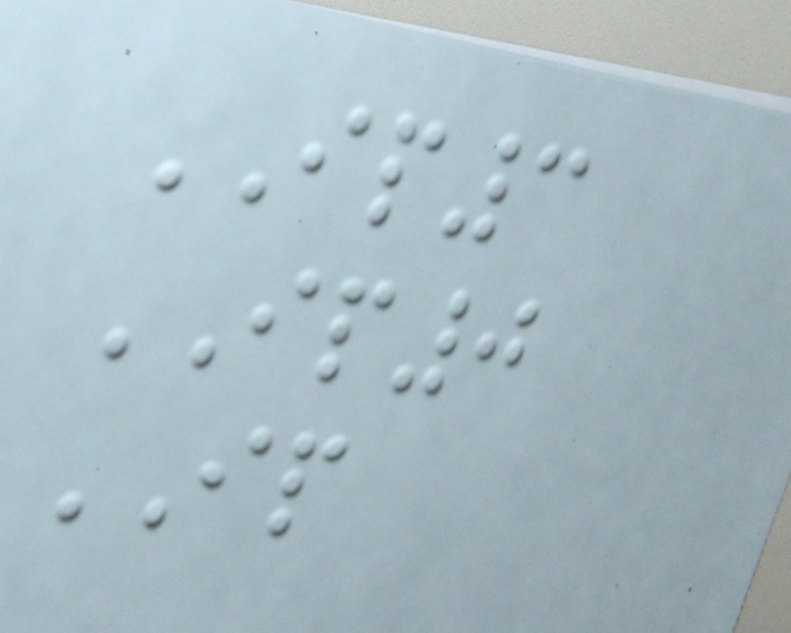IP3
IP0
IP
